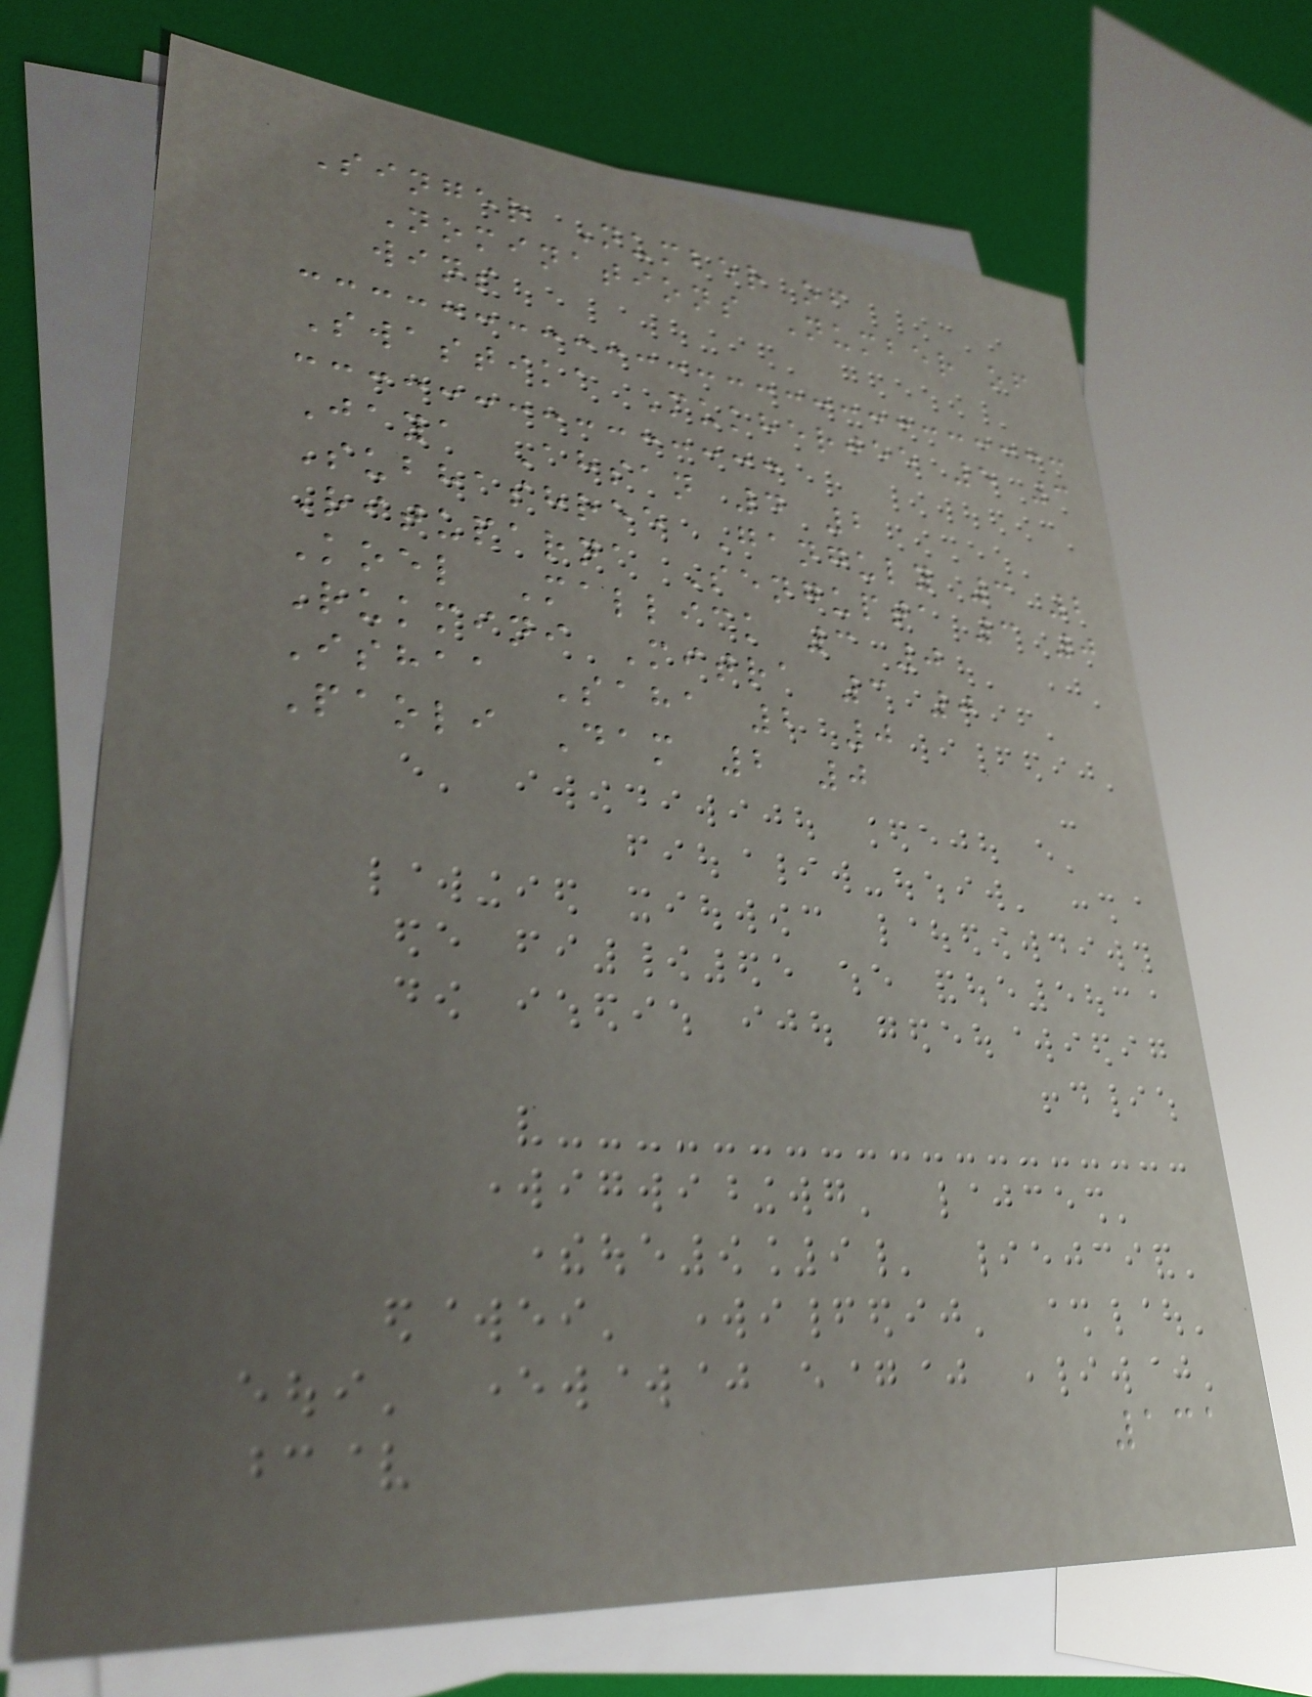Singer Number of
Nominations Number of
wins
Swastika Mukherjee 5 3
Jaya Ahsan 4 2
Subhashree Ganguly 3 2
Rituparna Sengupta 3 0
Koel Mallick 3 0
Rukmini Mitra 3 0
Ishaa Saha 2 0
Paoli Dam 2 0
131
